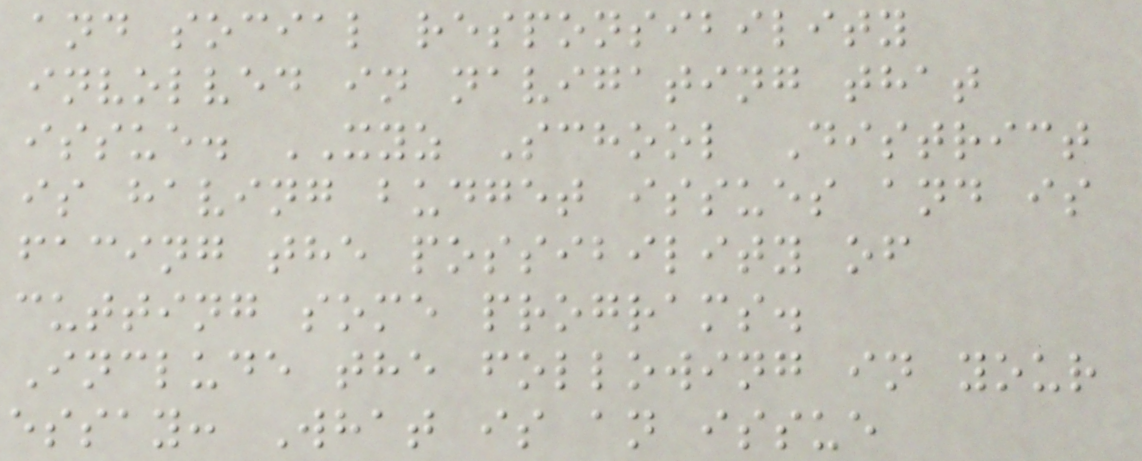and social responsibility
involved in navigating that
issue. XYZ School District
is having budget issues and is
facing the possibility of
cutting some programs.
Include the following in your
essay: What is an issue
